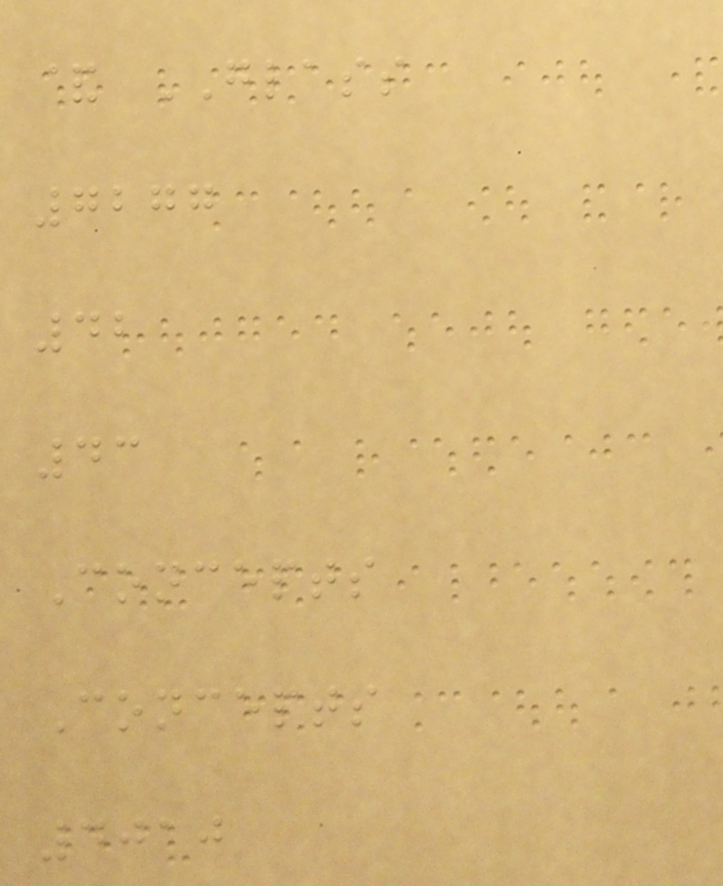& GLASS
7277
42
43
Concepts
Concepts
4010
